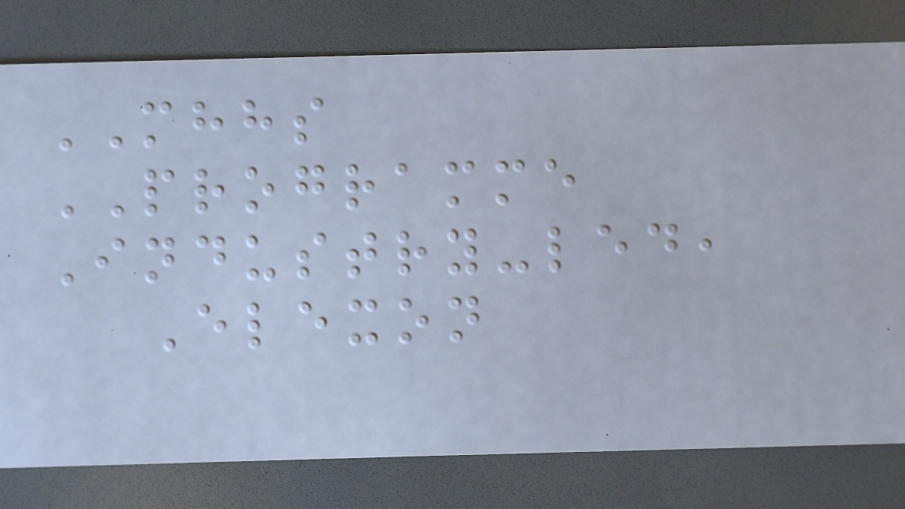MHHS
PROGRAMME
Industry-led,
Elexon
